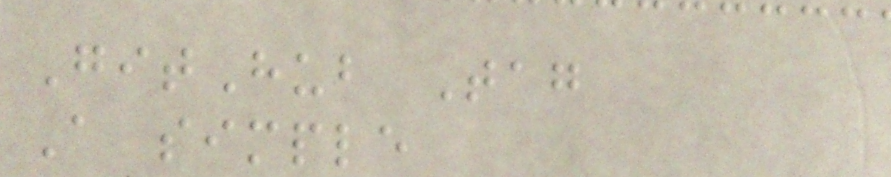GitHub Tag
A simple
